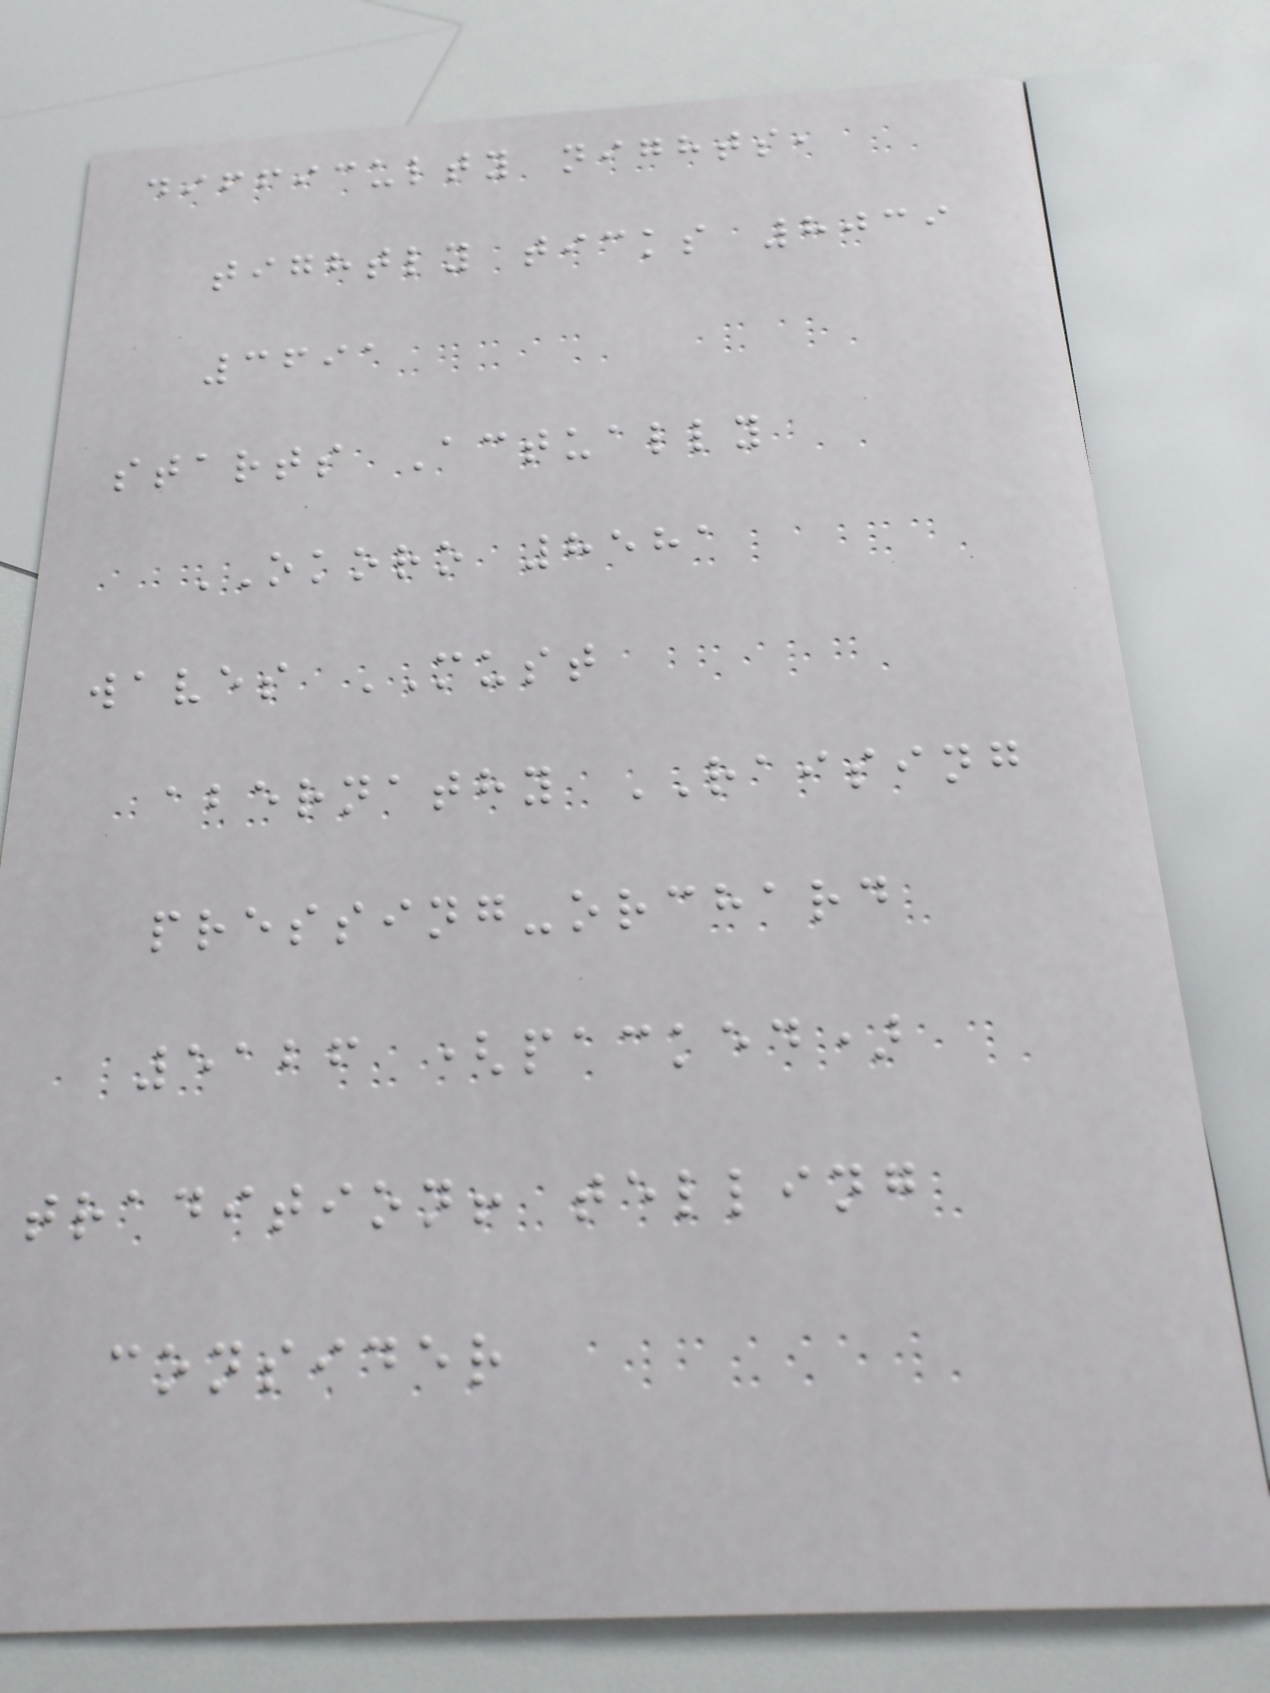difficulty nights,
tightly ticks 8039
3691
starts Actually
OKORO 8581
waves MUST
abernathy RAISING
pressing-orchard
5126 (packed)
tradition! telling
consider
